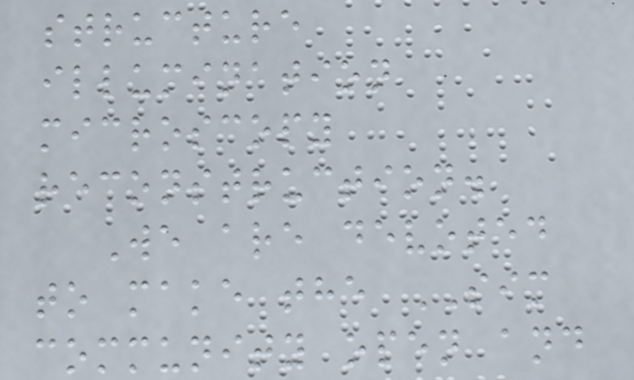structure
illumination
microscopy
reconstruction.
We are devoted
to make the SIM
community open and
